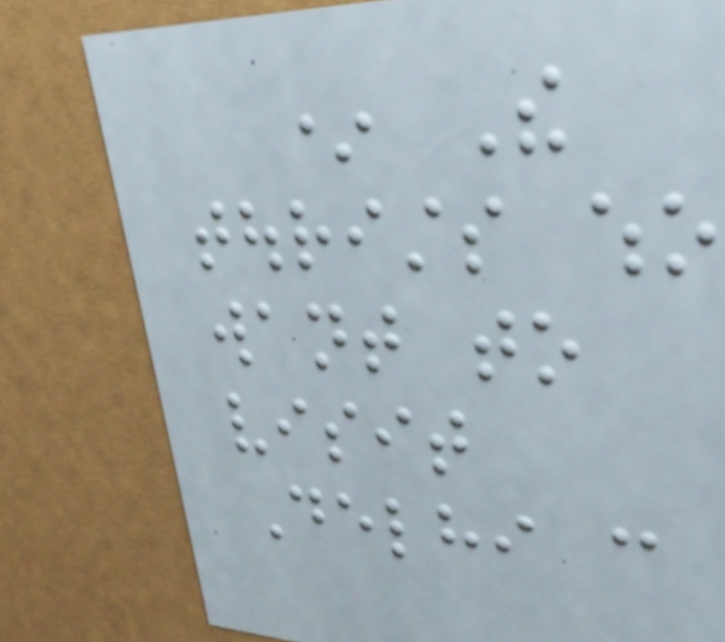* The
tourists who
want to
visit
Delhi can
